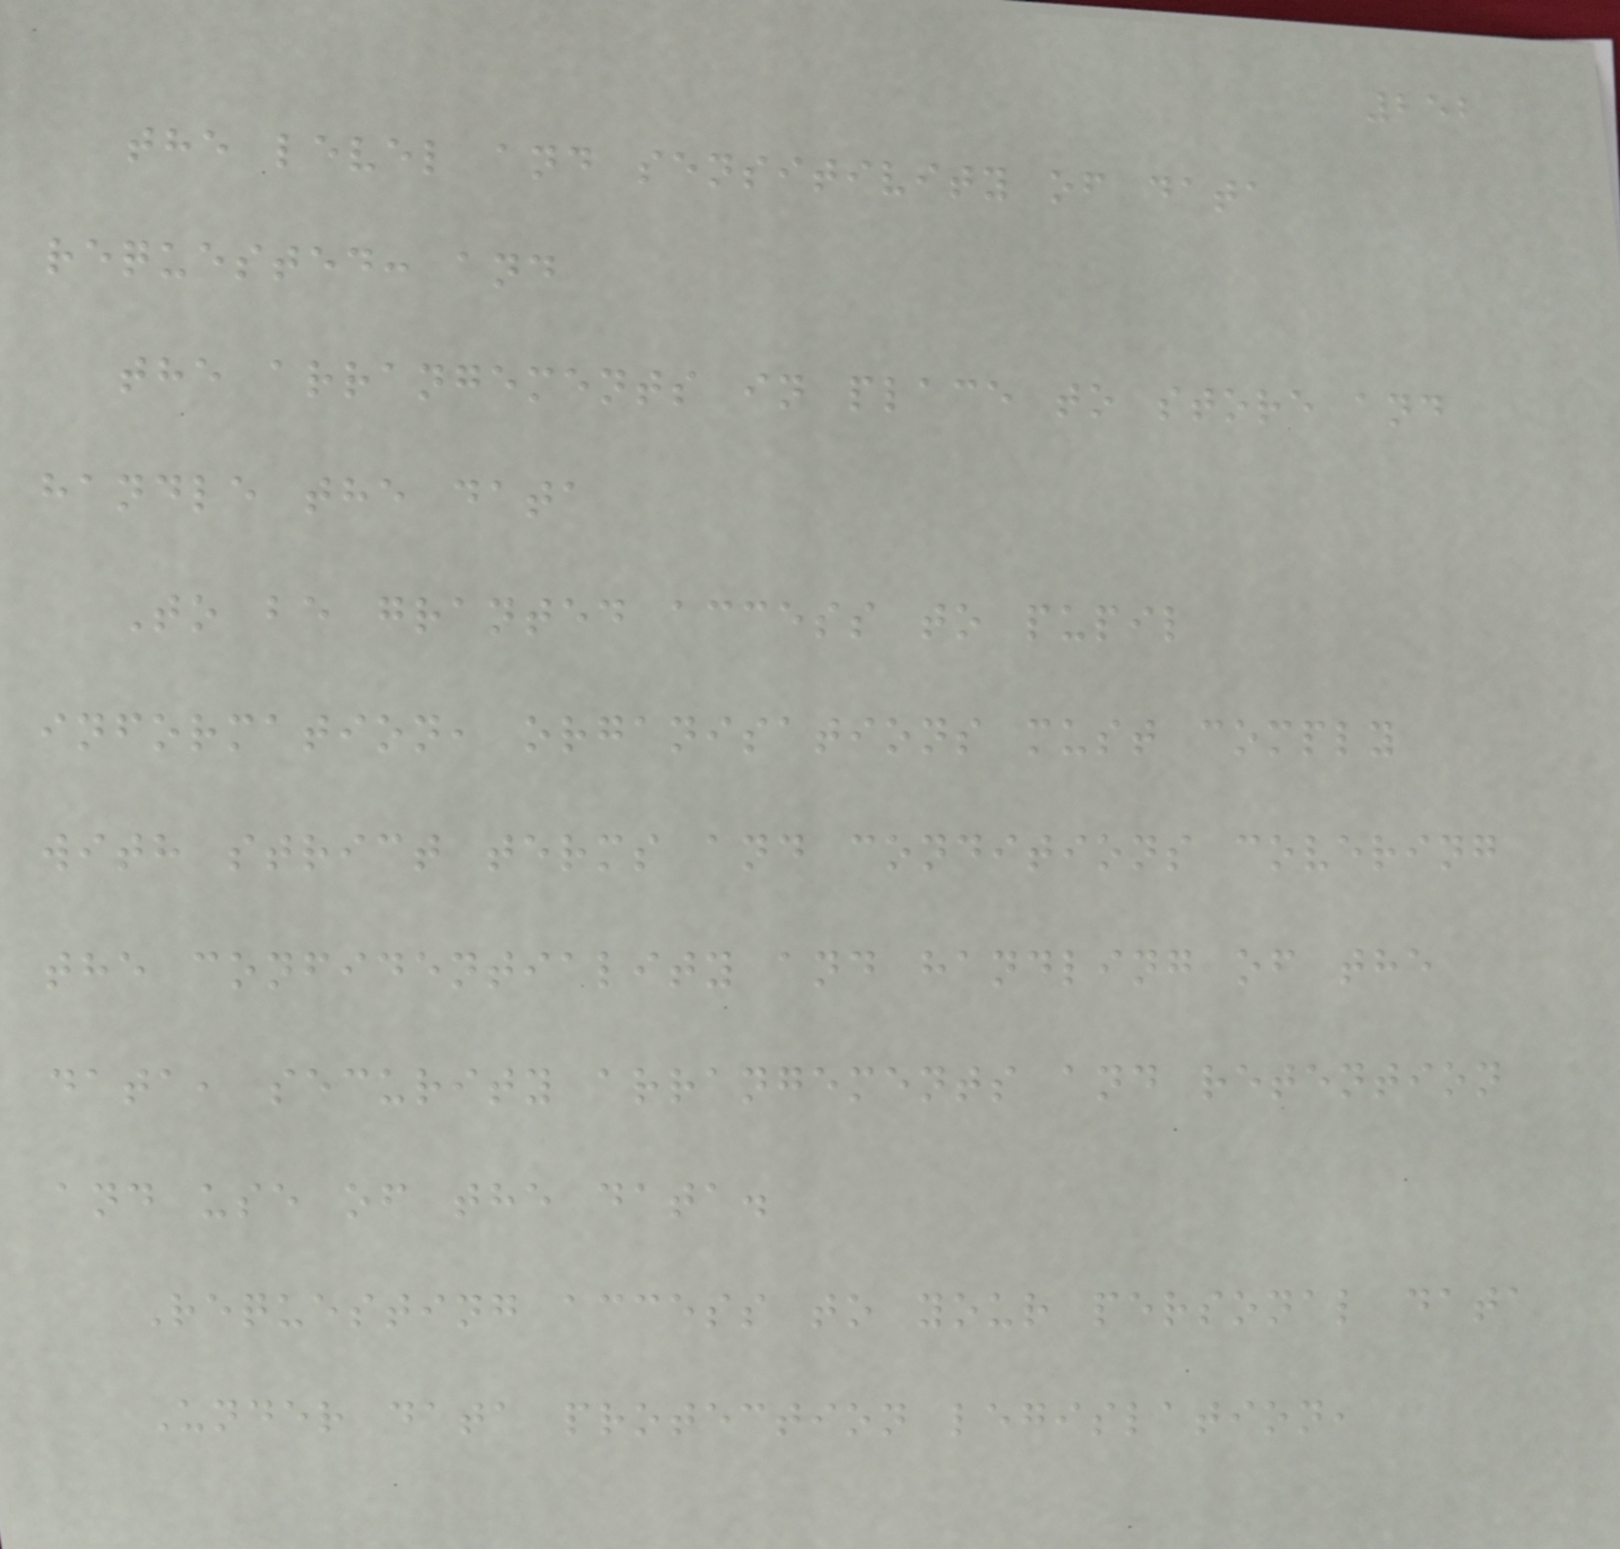252
the level and sensitivity of data
requested: and
the arrangements in place to store and
handle the data
To be granted access to pupil
information, organisations must comply
with strict terms and conditions covering
the confidentiality and handling of the
data, security arrangements and retention
and use of the data.
Requesting access to your personal data
Under data protection legislation,
